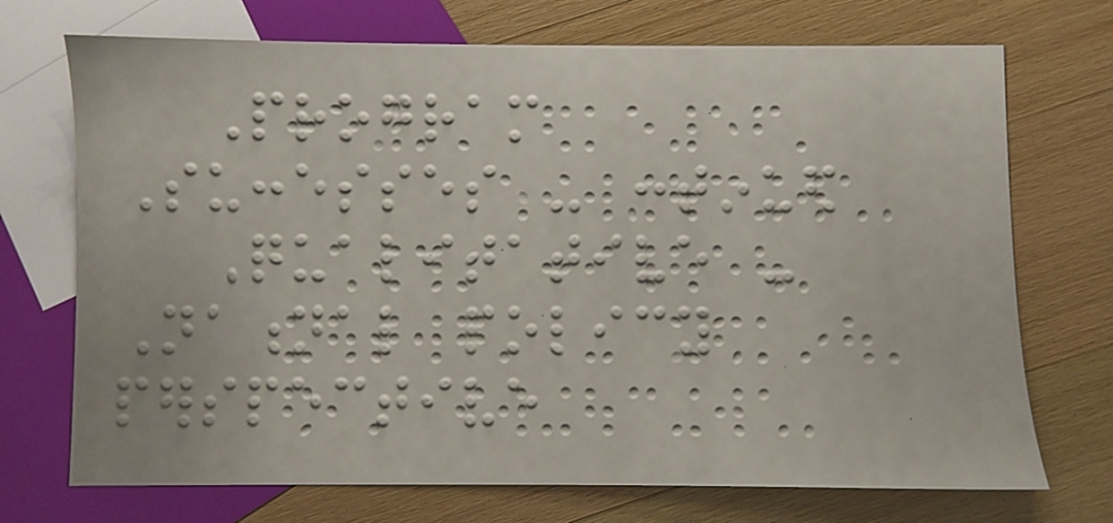Program
Successes - continued
Qualitative -
National policy
perspective
